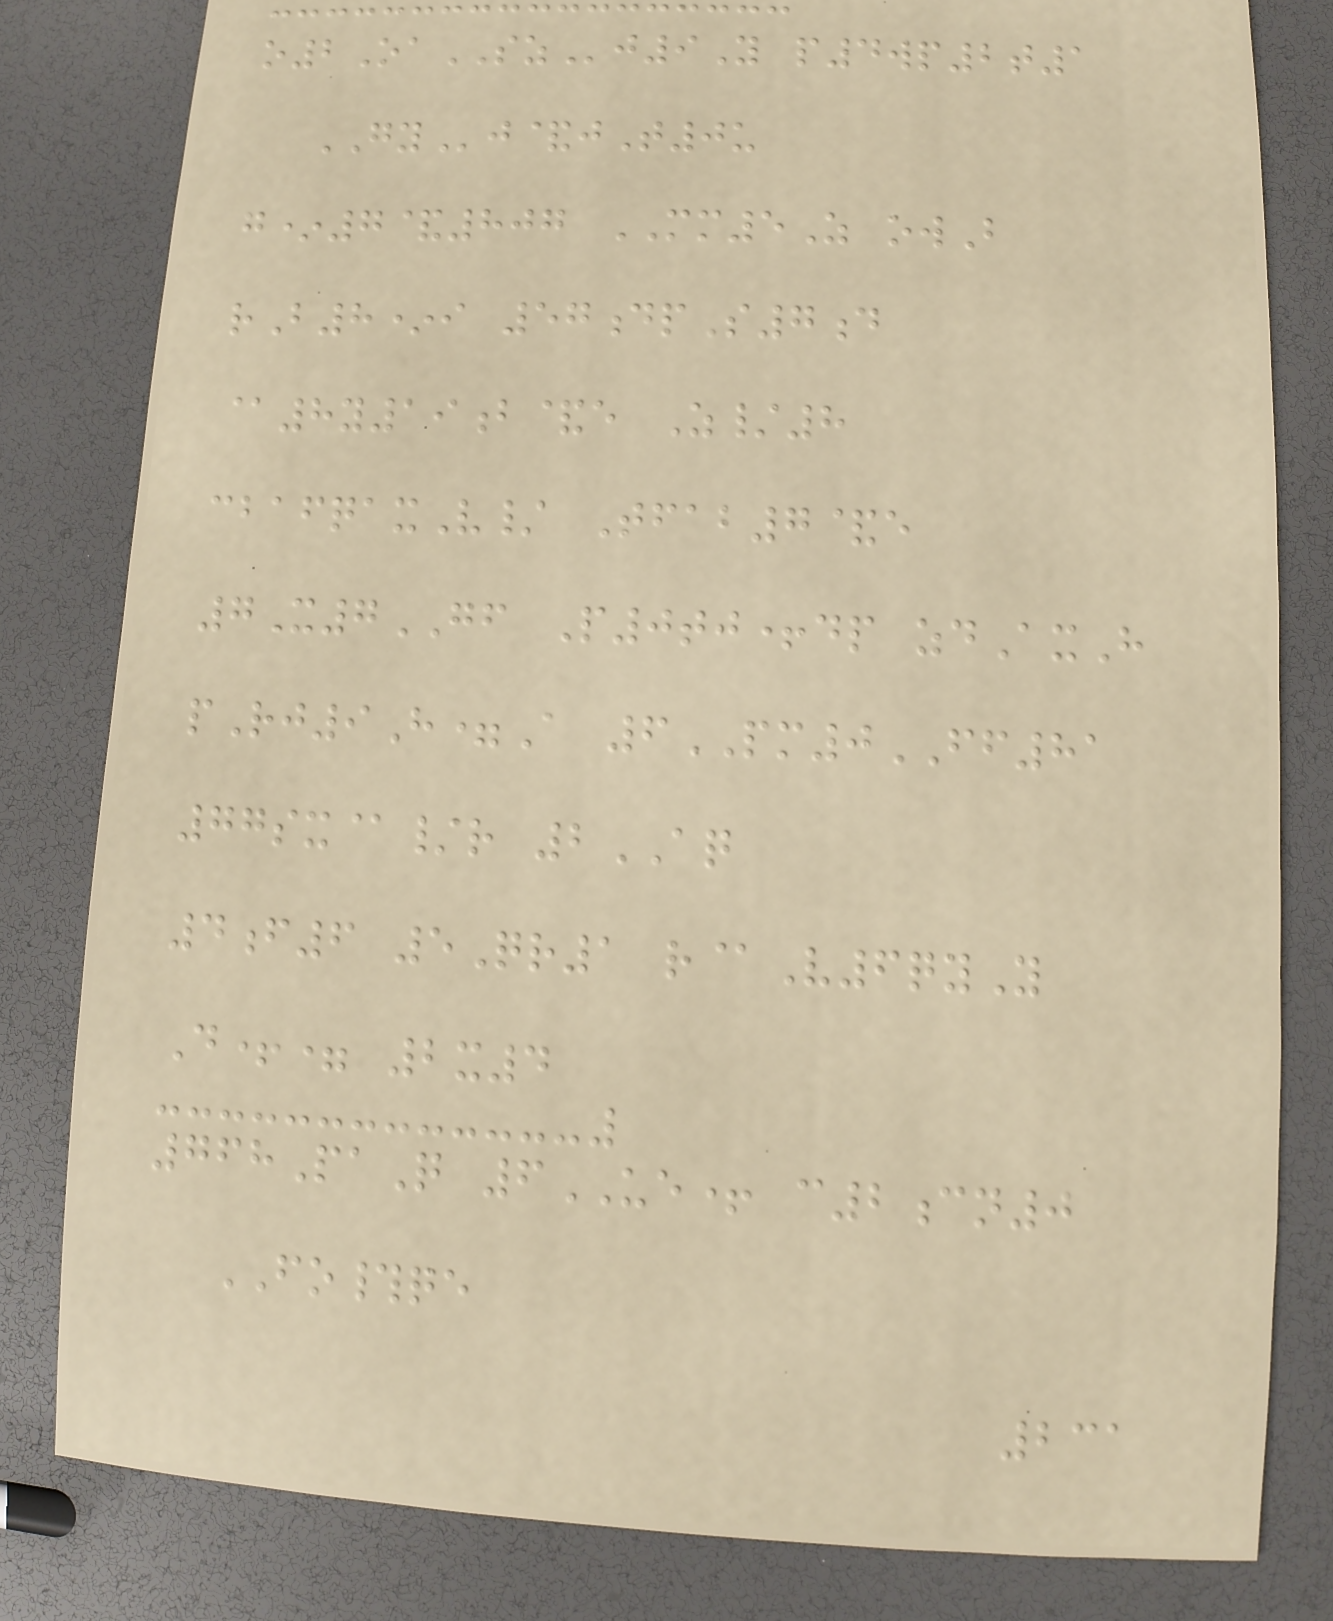o2OaSZj9Y p4wp2t1
GYj&jT0u
g*7&807 MM5Z owB
rB8*i 57dpS7d
@8y19b&e Z/8
cbafqaxV/ Tfab7&e
7X7GF P0tj+dp zdAxH
pRj9H=A 6PM0FF81
77sx@/r 2AQ
4f6 5Qr1 r@V6qyY
D+= 2x4
768PaQ 6UE+ c2cn0
FO#qe
231
